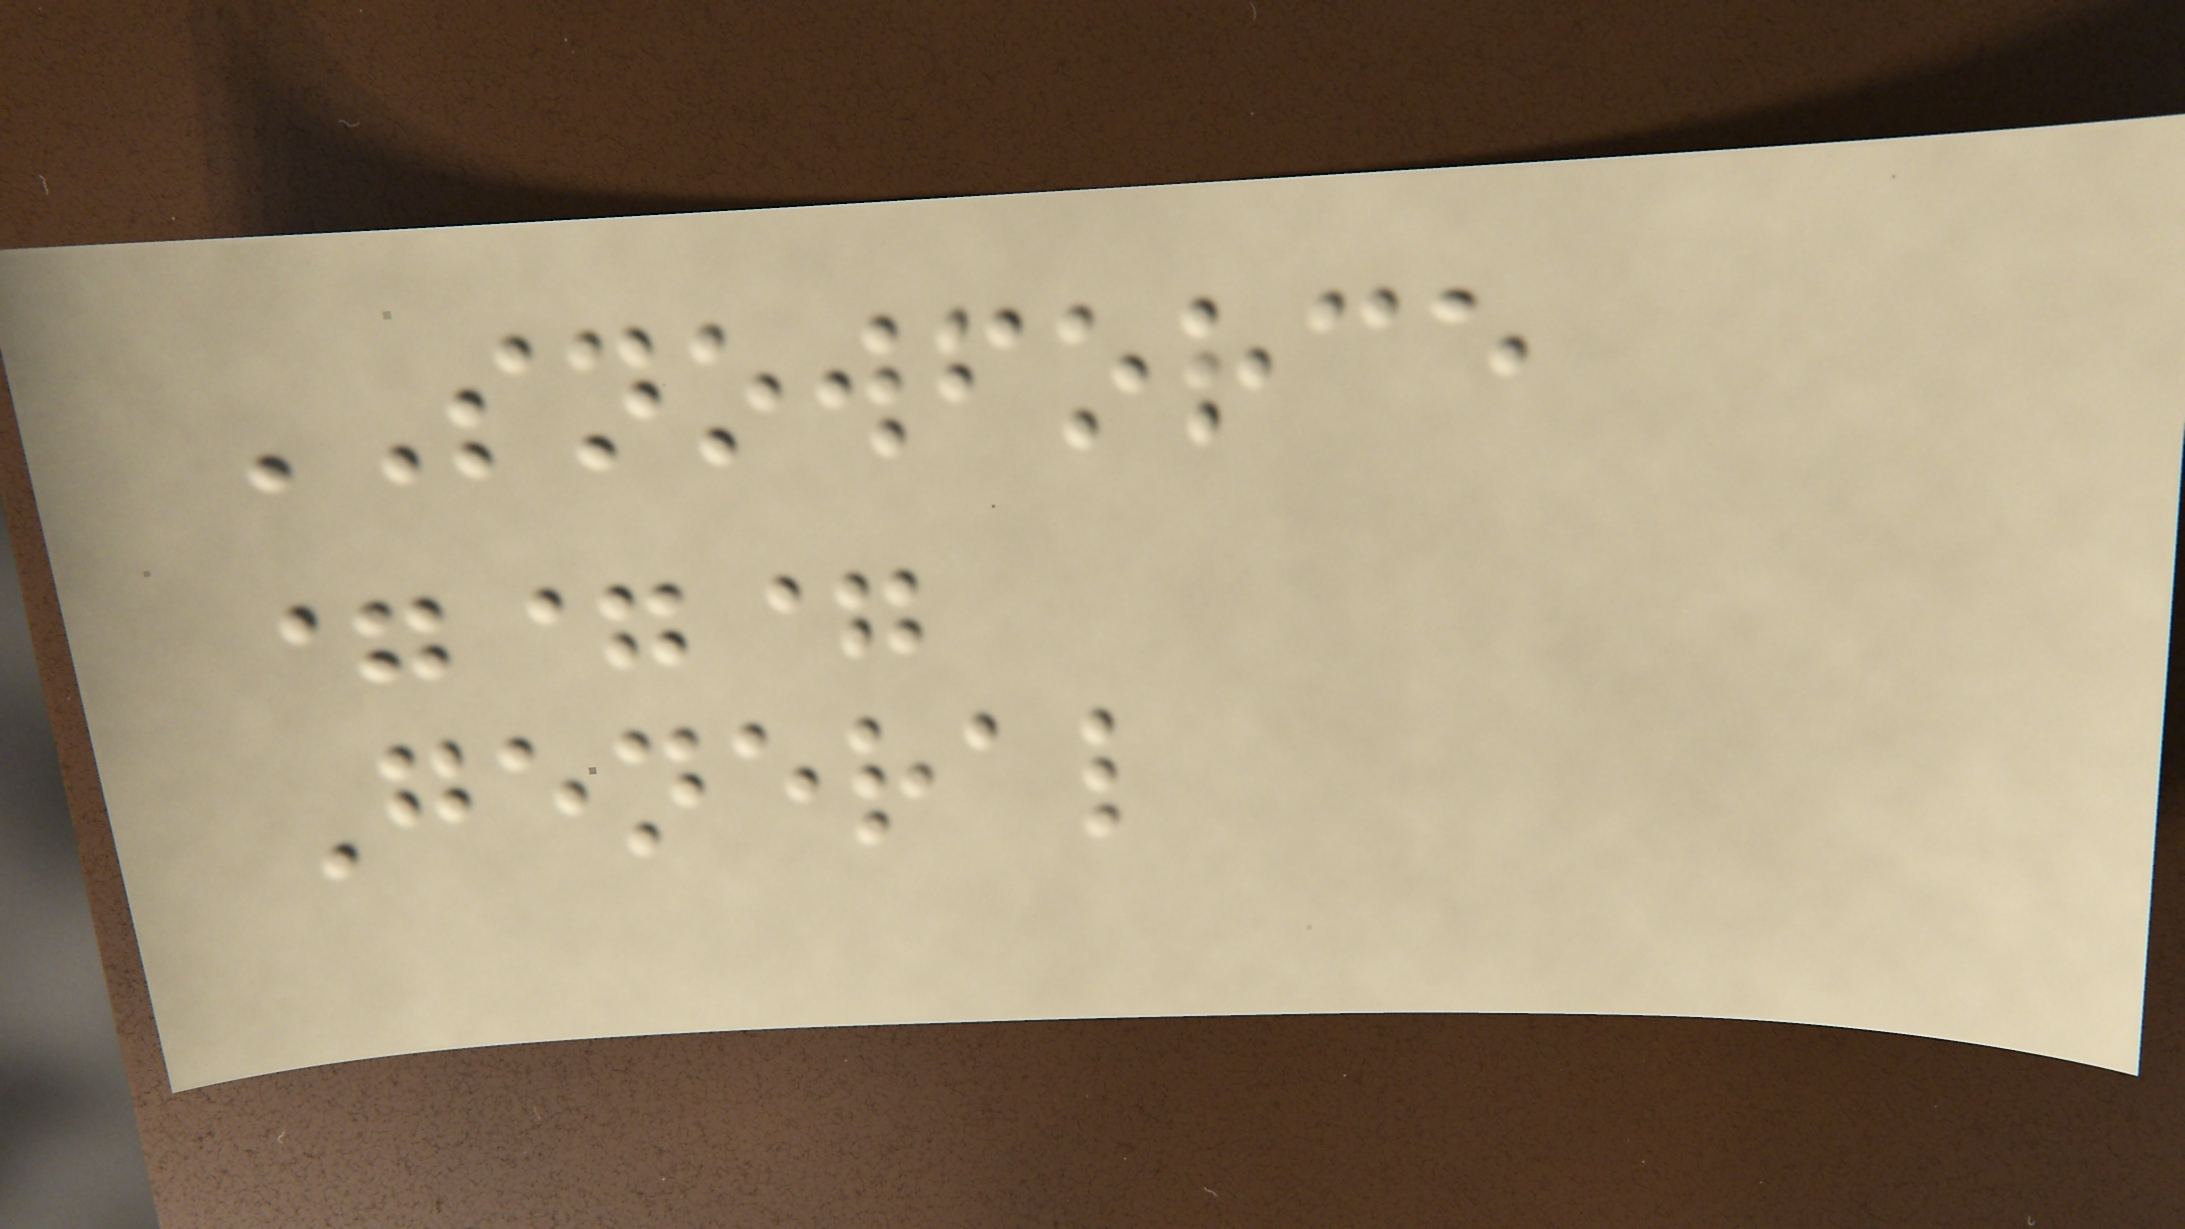SNOWFORCE
===
General
